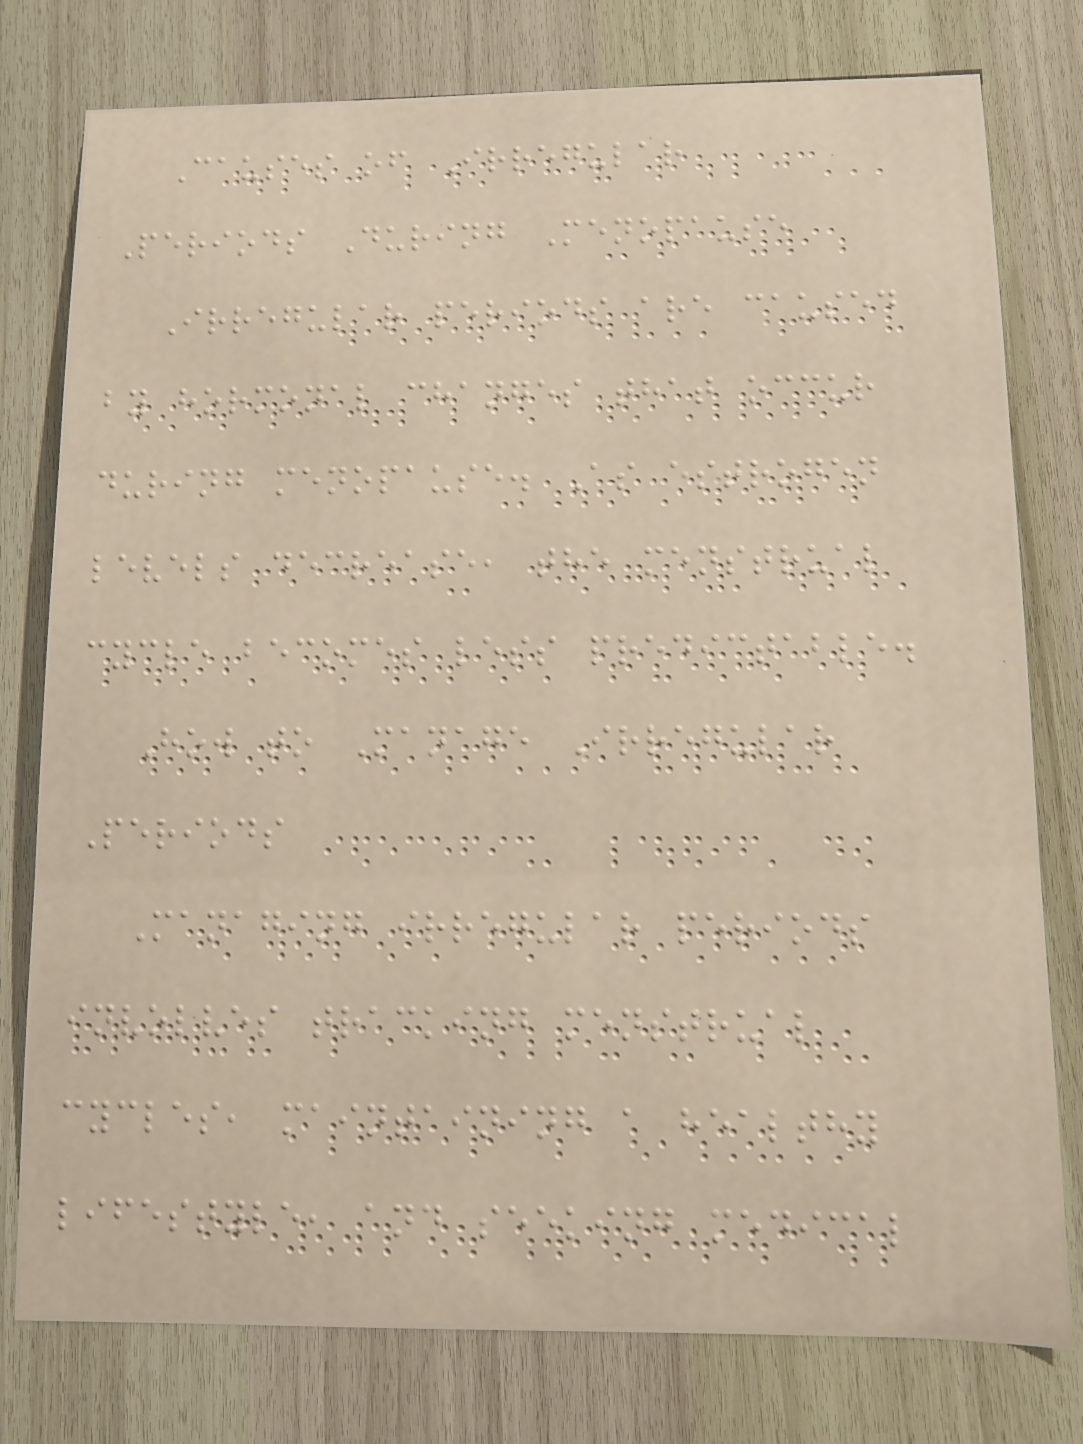Causes of Irregular
Periods During Menopause
Irregular periods are caused
by hormonal changes that occur
during menopause. As estrogen
levels decrease, the menstrual
cycle becomes less predictable.
How to Manage Irregular
Periods
Managing irregular periods
involves tracking menstrual
cycles, maintaining a healthy
lifestyle, and seeking medical
